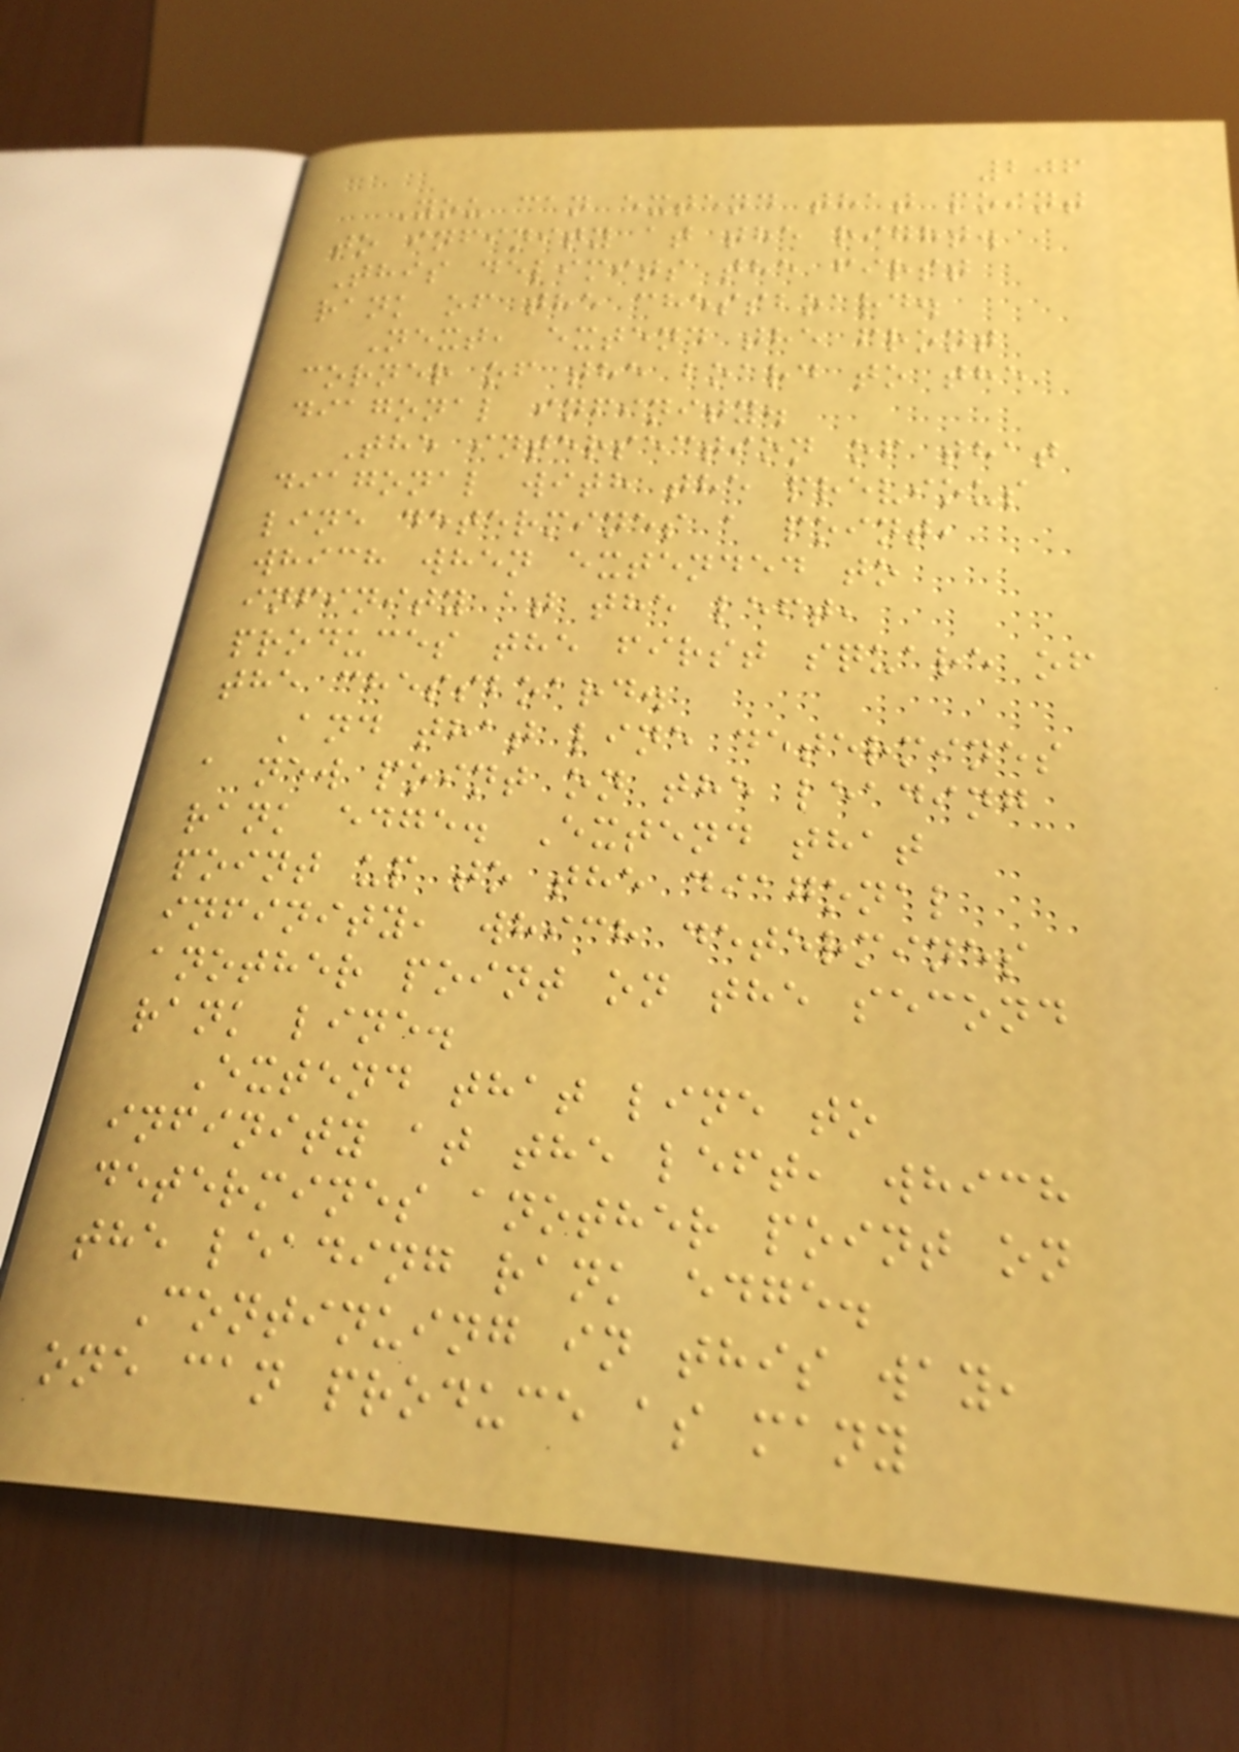206
You can extend that point
to infinity at the right.
This delimits the first
rank of the chessboard.
Next, extend the front
corner of the board to the
diagonal infinity.
The intersection of that
diagonal with the previous
line determines a point,
which when extended to
infinity at the left,
produces the first square of
the chessboard.
And that line determines
a new point on the leading
rank edge. Extend that
point up to the diagonal
infinity, which determines
another point on the second
rank line.
Extend that line to
infinity at the left, which
determines another point on
the leading rank edge.
Continuing in this way,
one can produce as many
